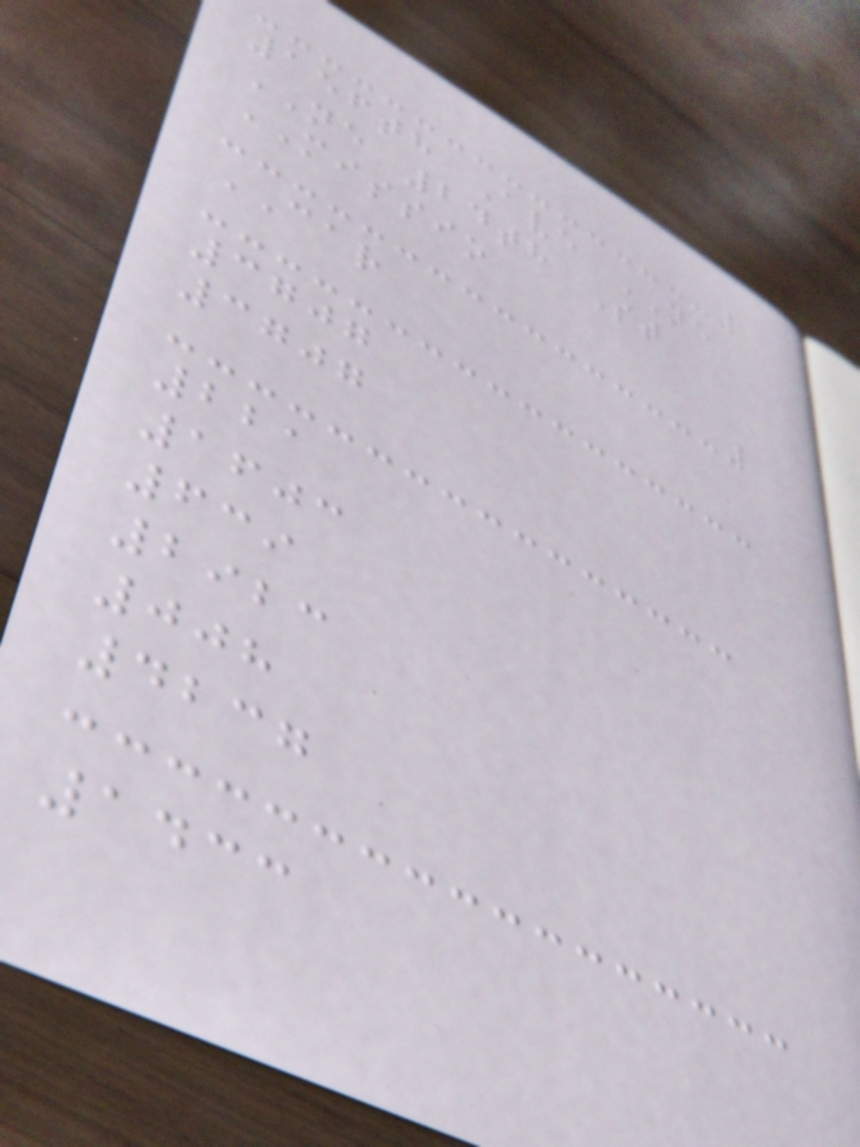156th Ave NE
NE 24th St
MISSIO
CAR
3707
3707
221
1603
639
2923
008
4237
1433
